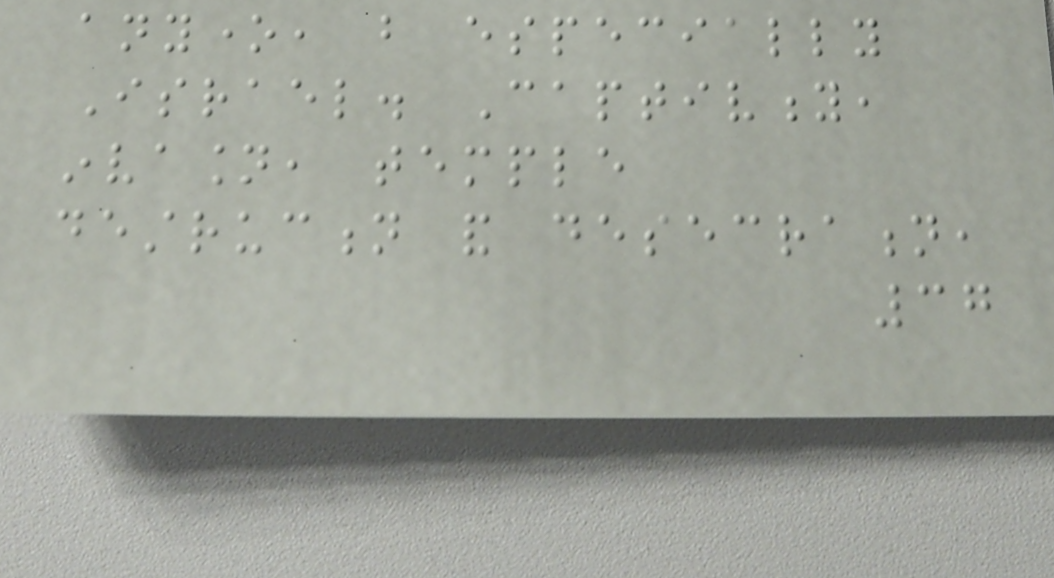anyone, but especially
Israel. Captivity,
invasion, temple
destruction and desecration,
37
